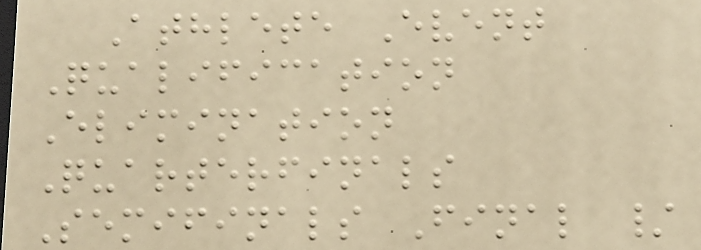Athlete Event
Qualification
Elimination
Quarterfinals
Semifinals Final /
